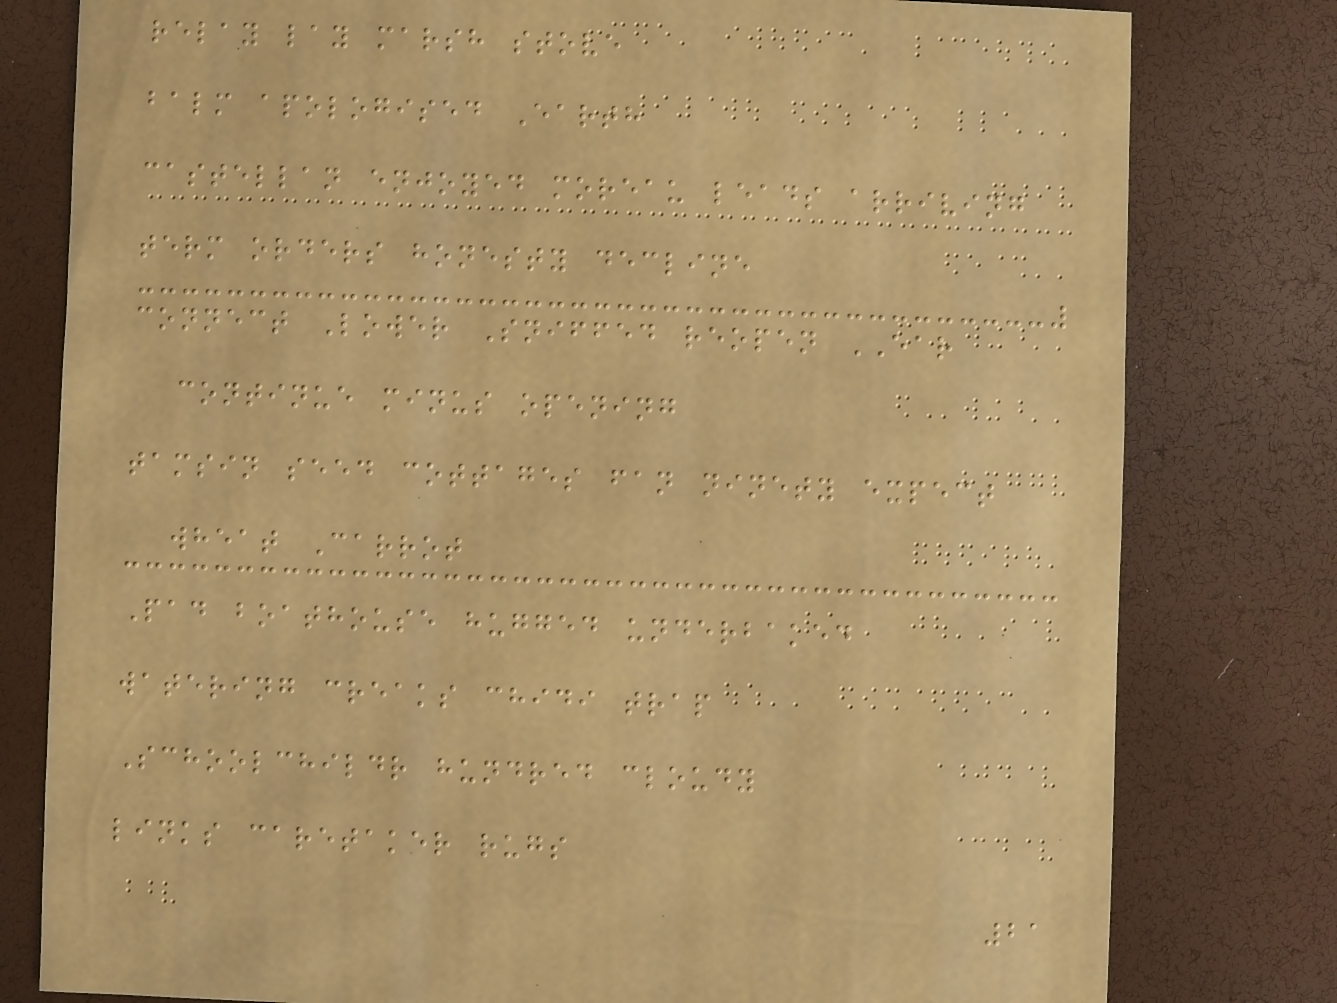relay lay marsh stove
balm apologised Earth
castellan enjoyed moreau leads arriving
term orders honesty decline
connect Lower Sniffed reopen EAR
continue minus opening
tamsin seed cottages fan ninety expect
wheat Carrot
Pad boathouse hugged underbaked
watering creaks chidi trap
Schoolchildr hundred cloudy
links caretaker rugs
21
